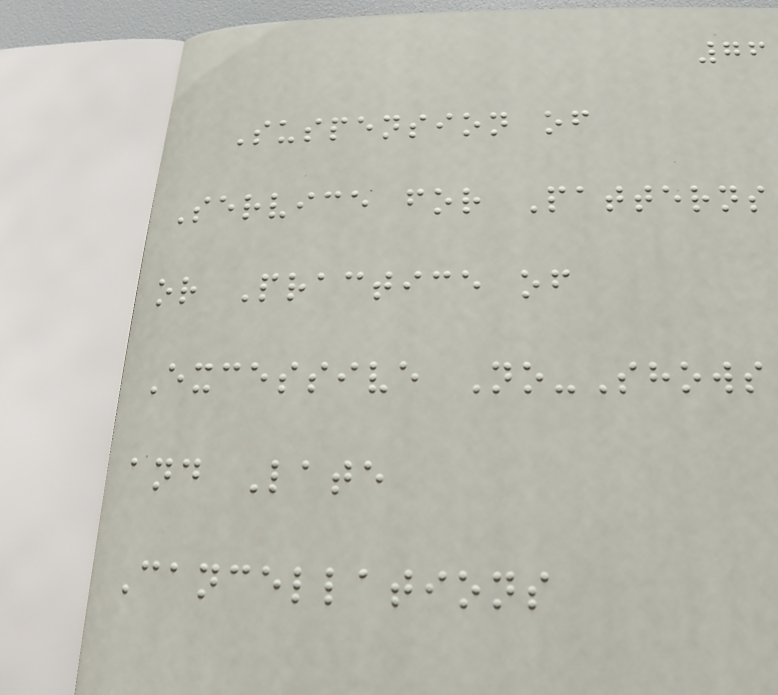76
Suspension of
Service for Patterns
or Practice of
Excessive No-Shows
and Late
Cancellations
